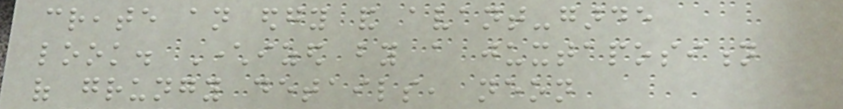create an edgy and avant-garde
look. Characterized by a juxtaposition
of grungy details, neon
